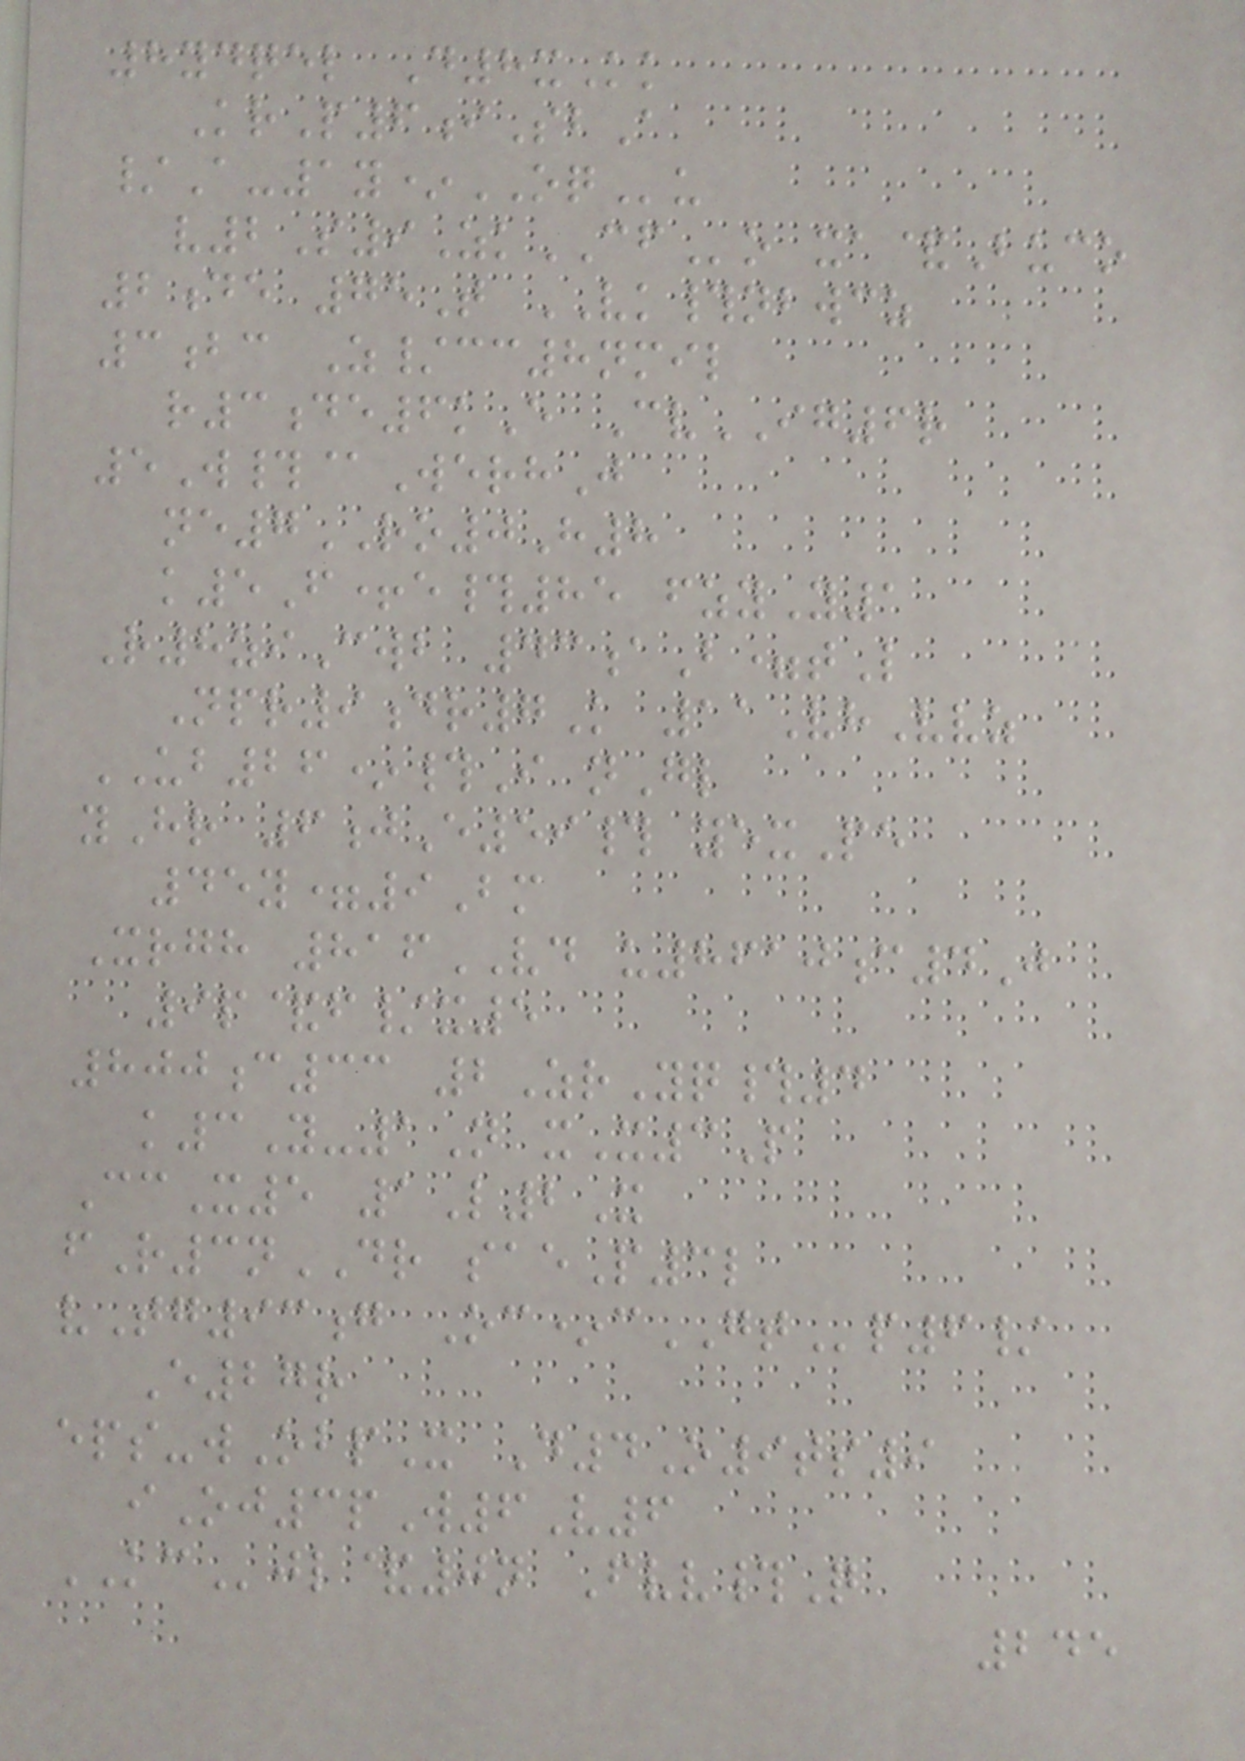8ydqel D8xKk
KrP6iSbA
/A-1y*OQu
v2S9ZkCFo xa&Buco
2de 75T VK#nbwcz
3bc Z/cc8nmil
r3de6kE CvIG6r
5W#@WerhJ
ne7RO0H8
k5F+e#85 fzyY1
R8ziCwb 43aB=tL
Npr9dr7K 11VhVvz
UB26*#I nGl
yHr 6jE59# yexPe
45y=9Bm
Xrgh 816VD u8610c4J
9p&f/x5
800c33 2ZrYq#4
k3Y-1N xX3P
CcX5 1L2X
fR3nDR saeP3l
vTg93g Oc*cGTp6/
E27r
eps-wObpX D4O9ts9
iOj3pW6V6
KCjl&0n Fvv#Q
245
